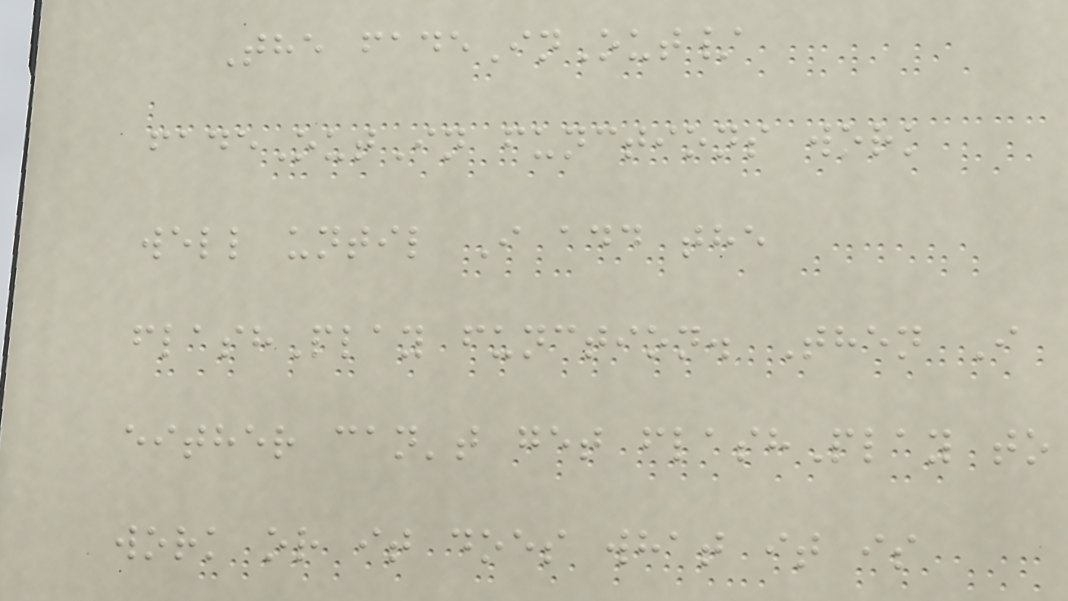The fadeInOut/
fadeOutIn functions work
well until I add the
flashPlay function. Then I
either can't get flashPlay to
work or it does what it is
